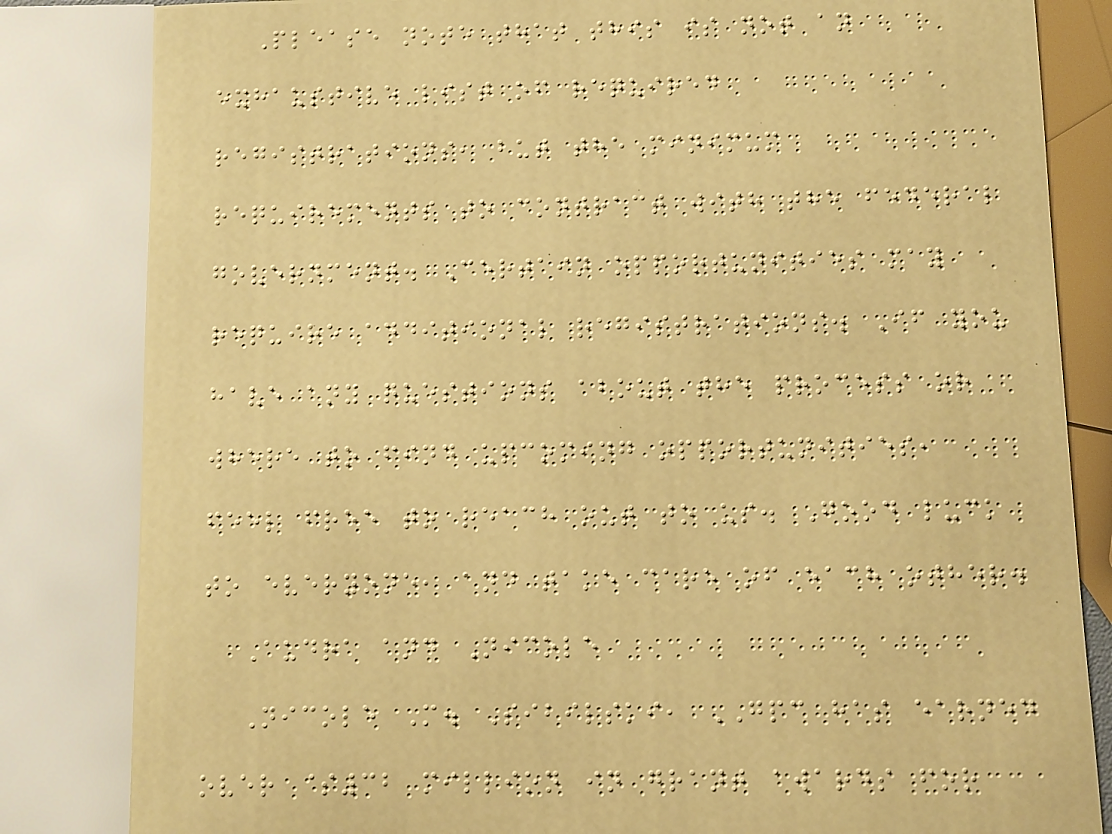Please note that this is not an
exhaustive list of required
registrations, but the minimum
requirements to contract with the federal
government. Certain opportunities may
require additional registrations. If you
have any questions about the process or
where to find upcoming opportunities,
feel free to reach out to us. Good luck
to everyone, and take care of each other.
Audra and Nicole
Nicole M. Sibilski, GPC has earned
over $32 million in grant awards for
